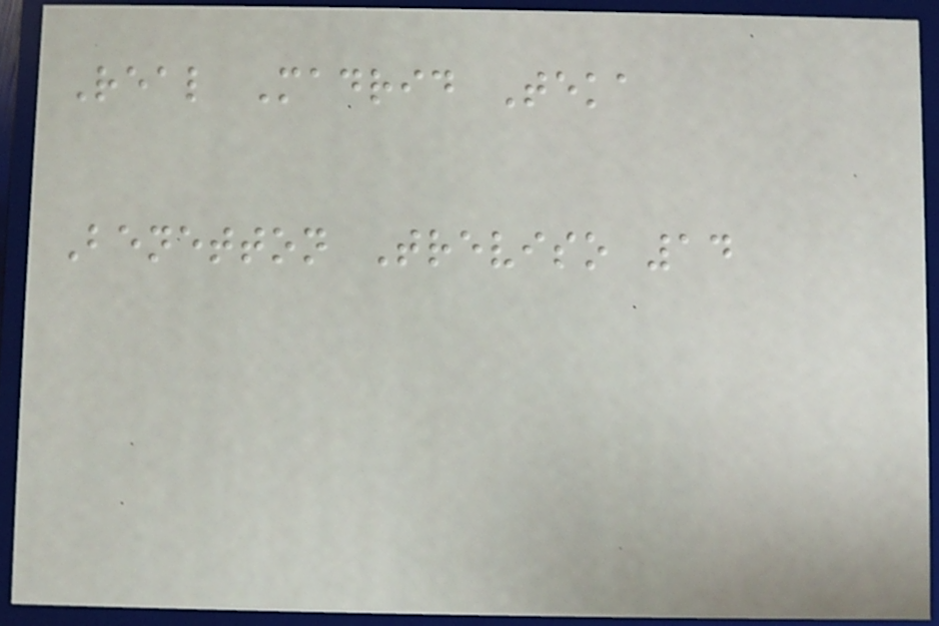Real Madrid Teka
Benetton Treviso 14
